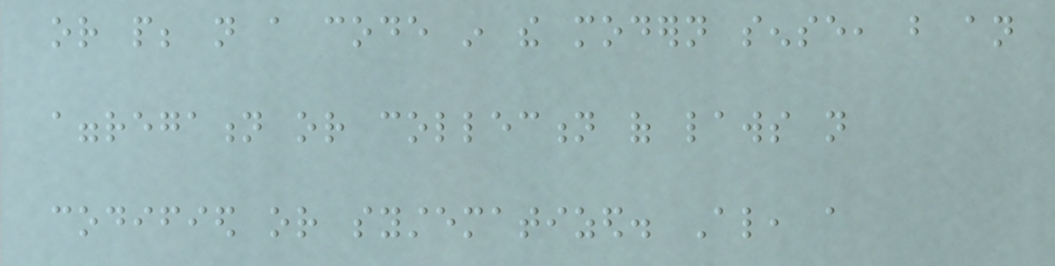or people; not a code in the modern sense, but an
aggregation or collection of laws not
codified or systematized. Also, a
